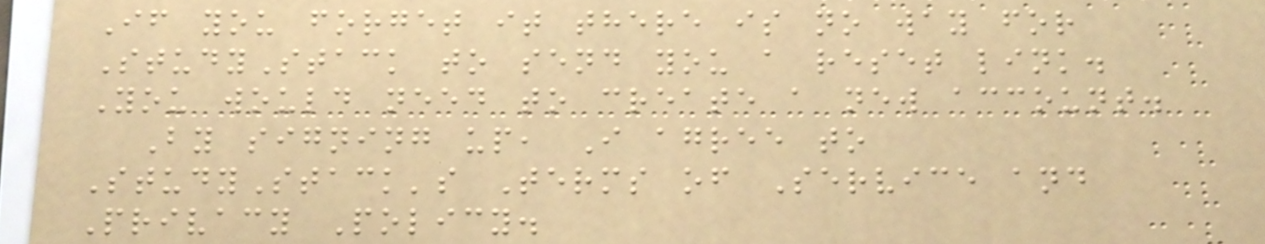If you forget it there is no way for
StudyStack to send you a reset link.
You would need to create a new account.
By signing up, I agree to
StudyStack's Terms of Service and
Privacy Policy.
